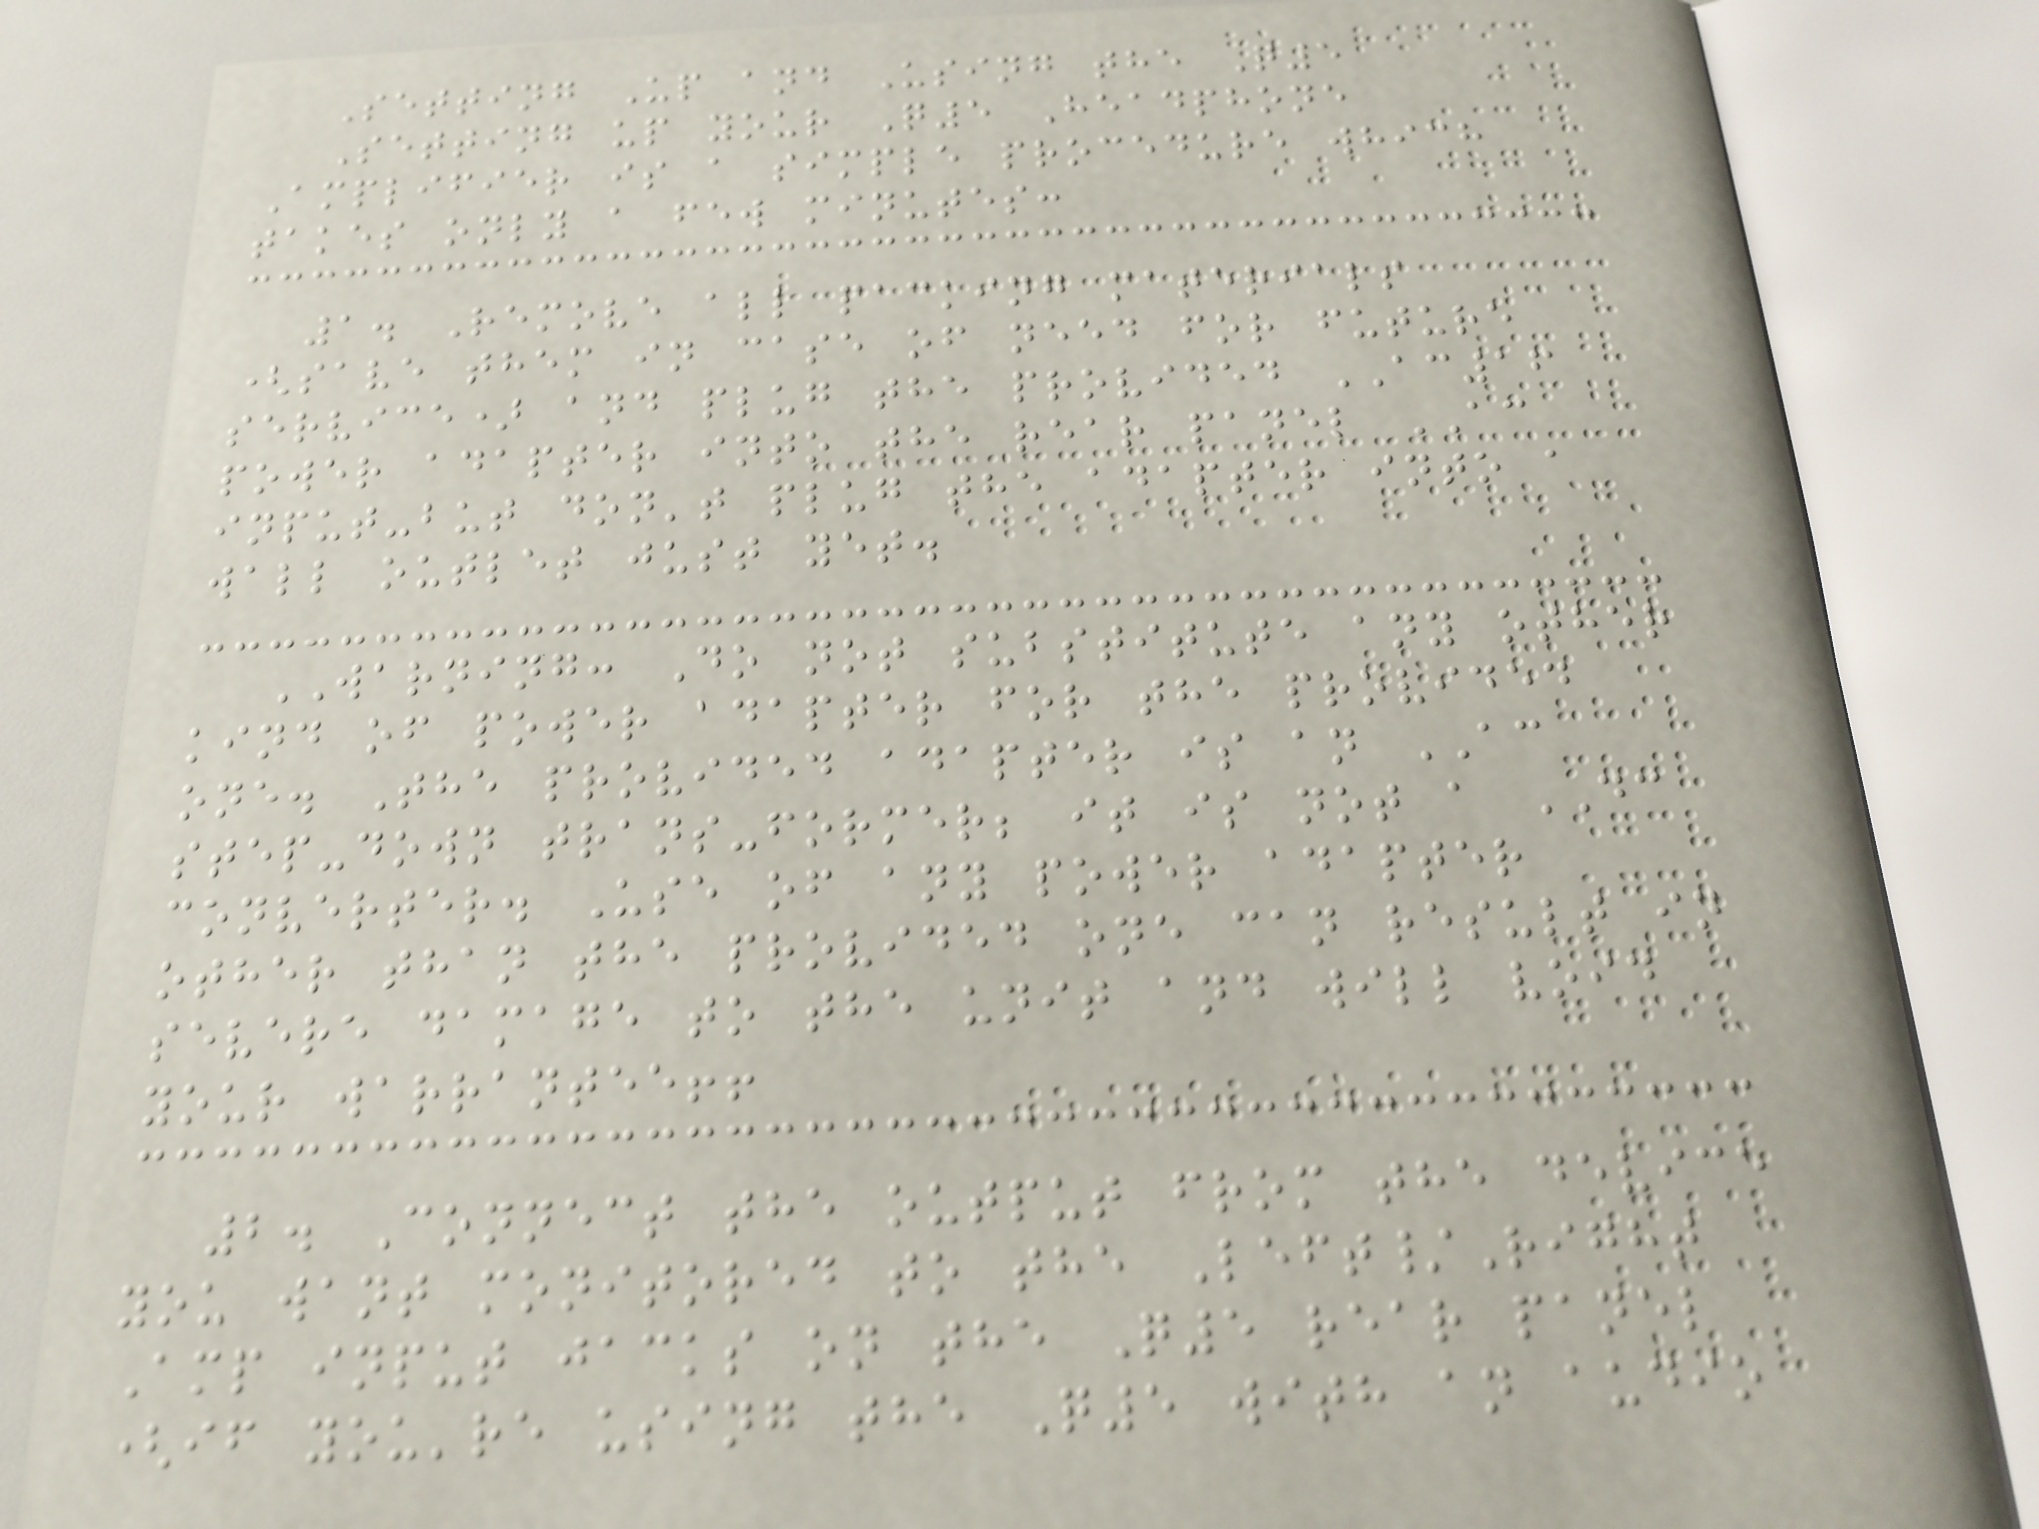Setting Up and Using the Q5
Setting up your Q5 Headphone
Amplifier is a simple procedure which
takes only a few minutes:
1. Remove all packing materials
(save them in case of need for future
service) and plug the provided AC16
power adapter into the rear panel AC
input-but don't plug the adapter into a
wall outlet just yet.
WARNING: Do not substitute any other
kind of power adapter for the provided
one. The provided adapter is an AC
step-down trans-former; it is not a DC
converter. Use of any power adapter
other than the provided one can result in
severe damage to the unit and will void
your warrantee!!
2. Connect the output from the device
you want monitored to the Left/Right
Amp input jacks on the Q5 rear panel
(if you're using the Q5 with an audio
